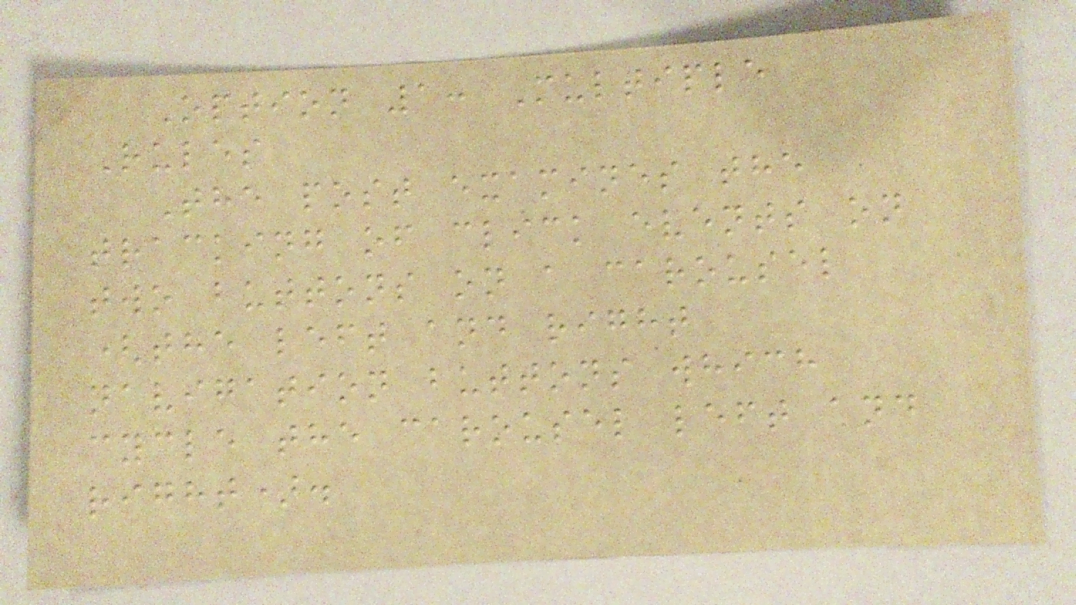Option 1: Multiple
Rules
The post examines the
tracking of click events on
two buttons on a carousel
(the left and right
navigation buttons which
cycle the carousel left and
right).
